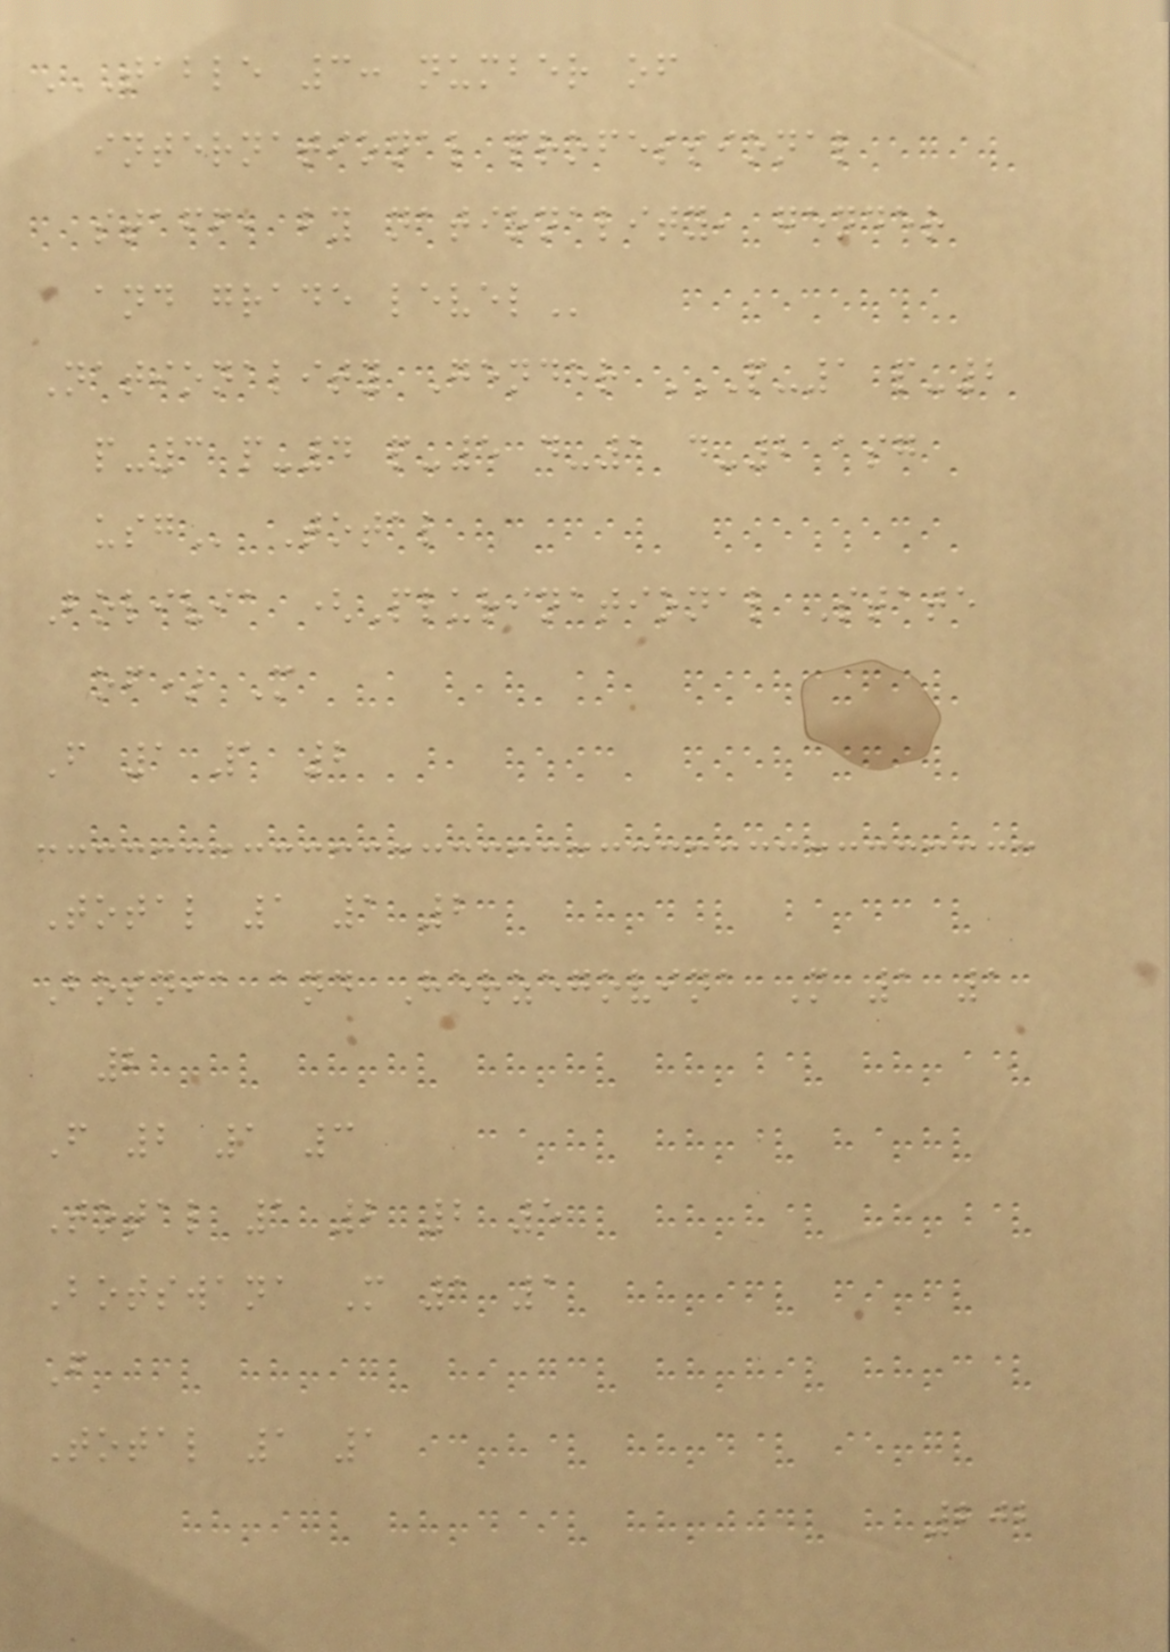TABLE 3: NUMBER OF
INTERNATIONAL PROFESSIONAL
STAFF, BY NATIONALITY, GENDER
AND GRADE LEVEL
Nationality Gender P-1 P-2
P-3 P-4 P-5 D-1 D-2 ASG
USG Total
Bolivia (Plurinational State
of) M
F 1 1 2
Total 1 1 2
Bosnia and Herzegovina M 1 1
2
F 2 1 3
Total 1 2 2 5
Botswana M 1 1
F
Total 1 1
202
